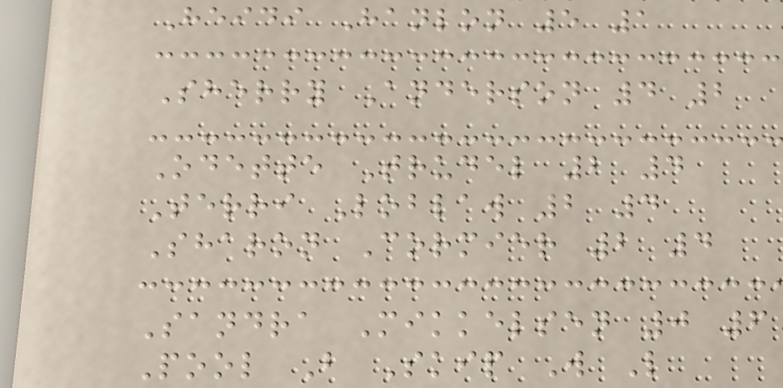Heidi Hanlon 5 1
Sherry Anderson 4 2
Odette Trudel 2 4
Terri Loblaw 2 4
Sharon Cormier 2 4
Sandra Mikkelsen 0 6
Pool B Skip W L
